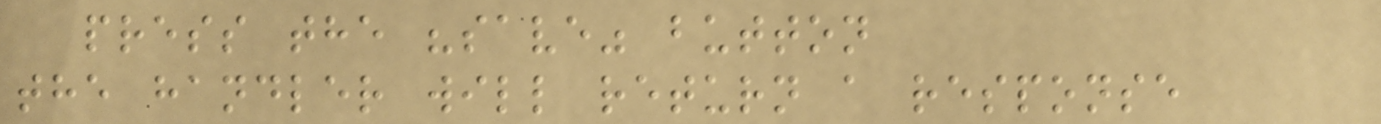press the "save" button
the handler will return a response
